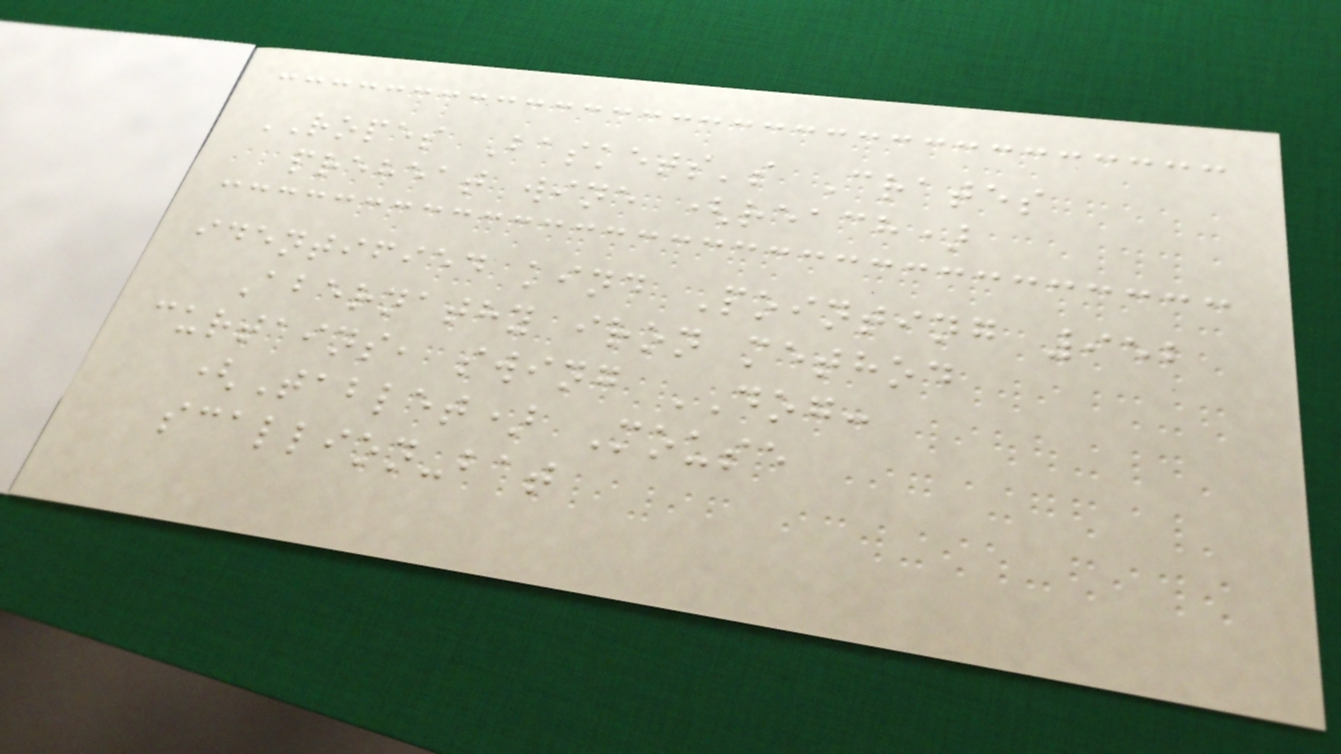ROPES Baskets's Crates
preheat wine (reach)
identified kind Pointing 952
Abernathy iron method
curtains, swing DOG:
(Tablet) Mouse
scallion-bat
